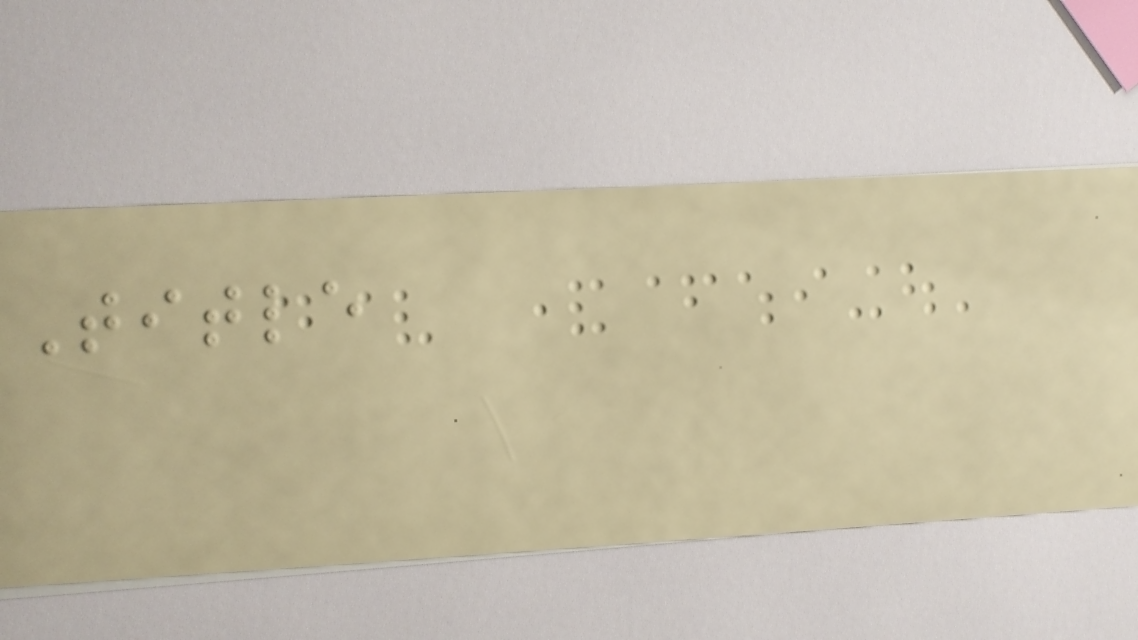Title
